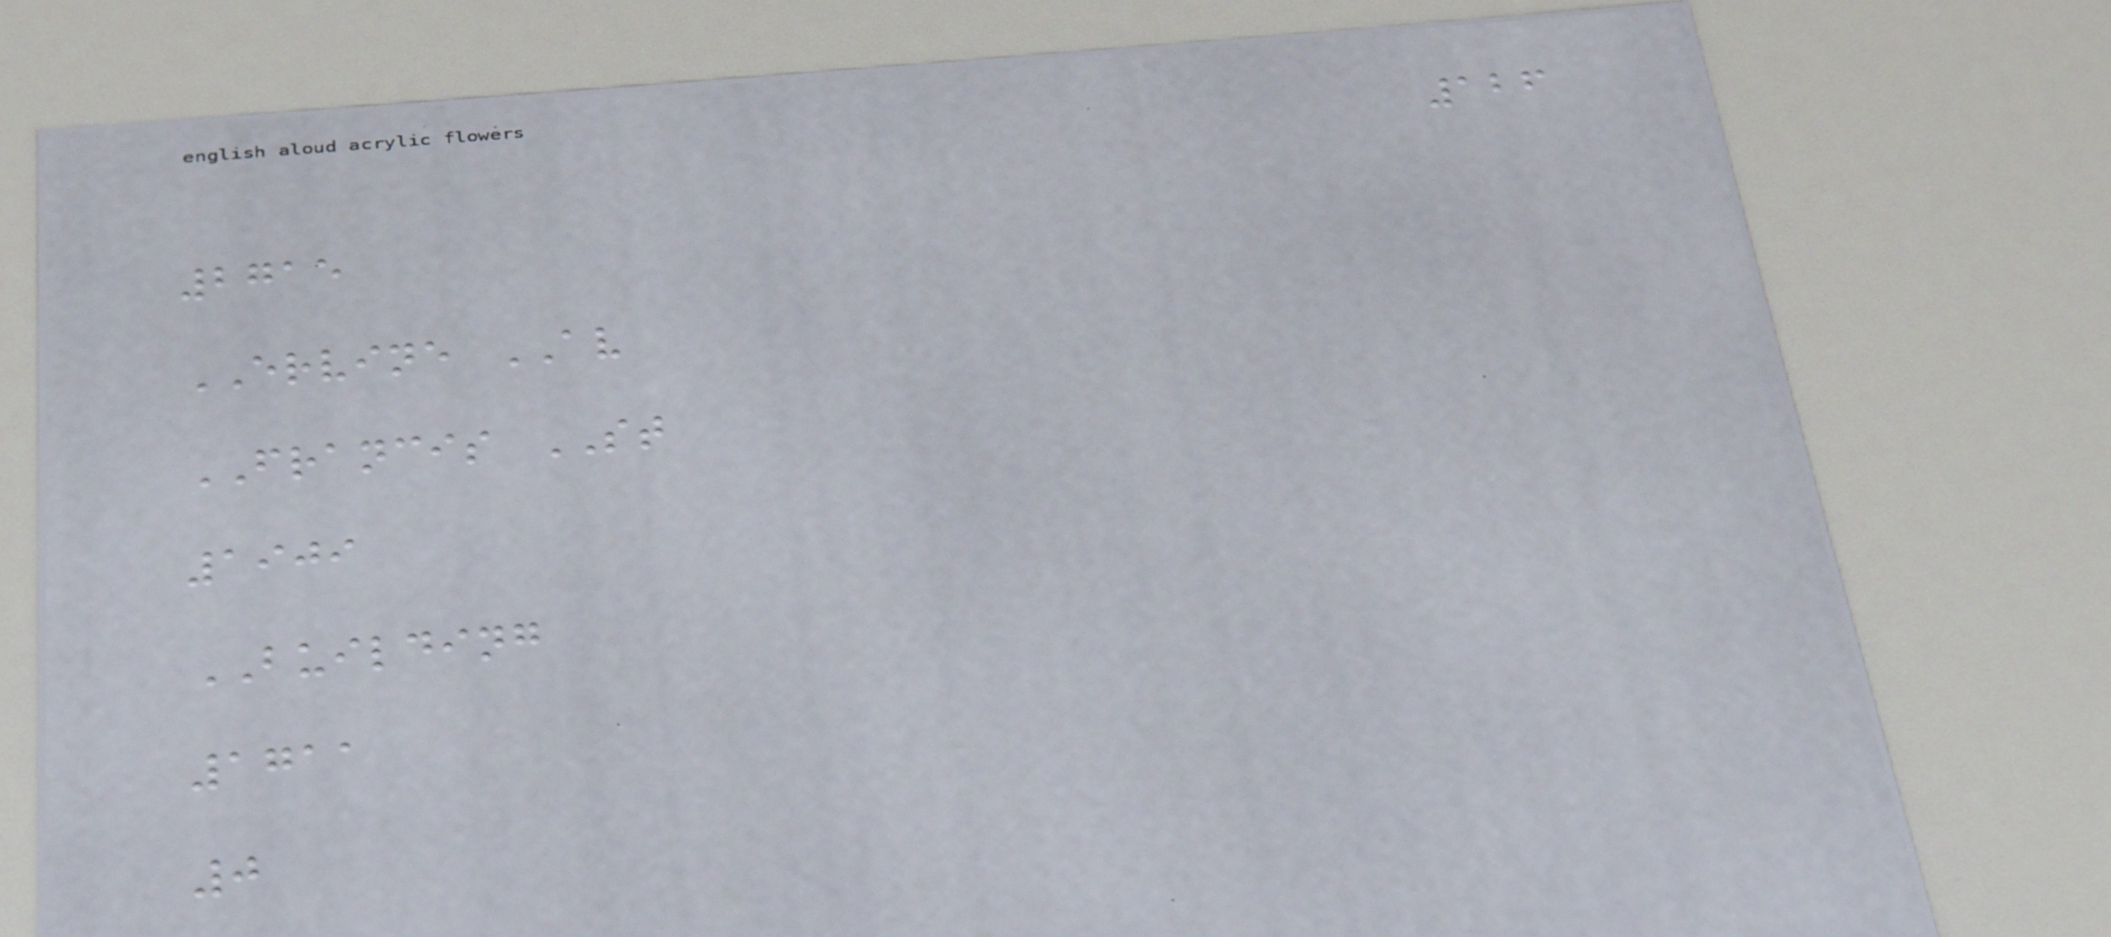126
2715
ERVINE AV
FRANCIS ST
1909
BUILDING
1711
0
